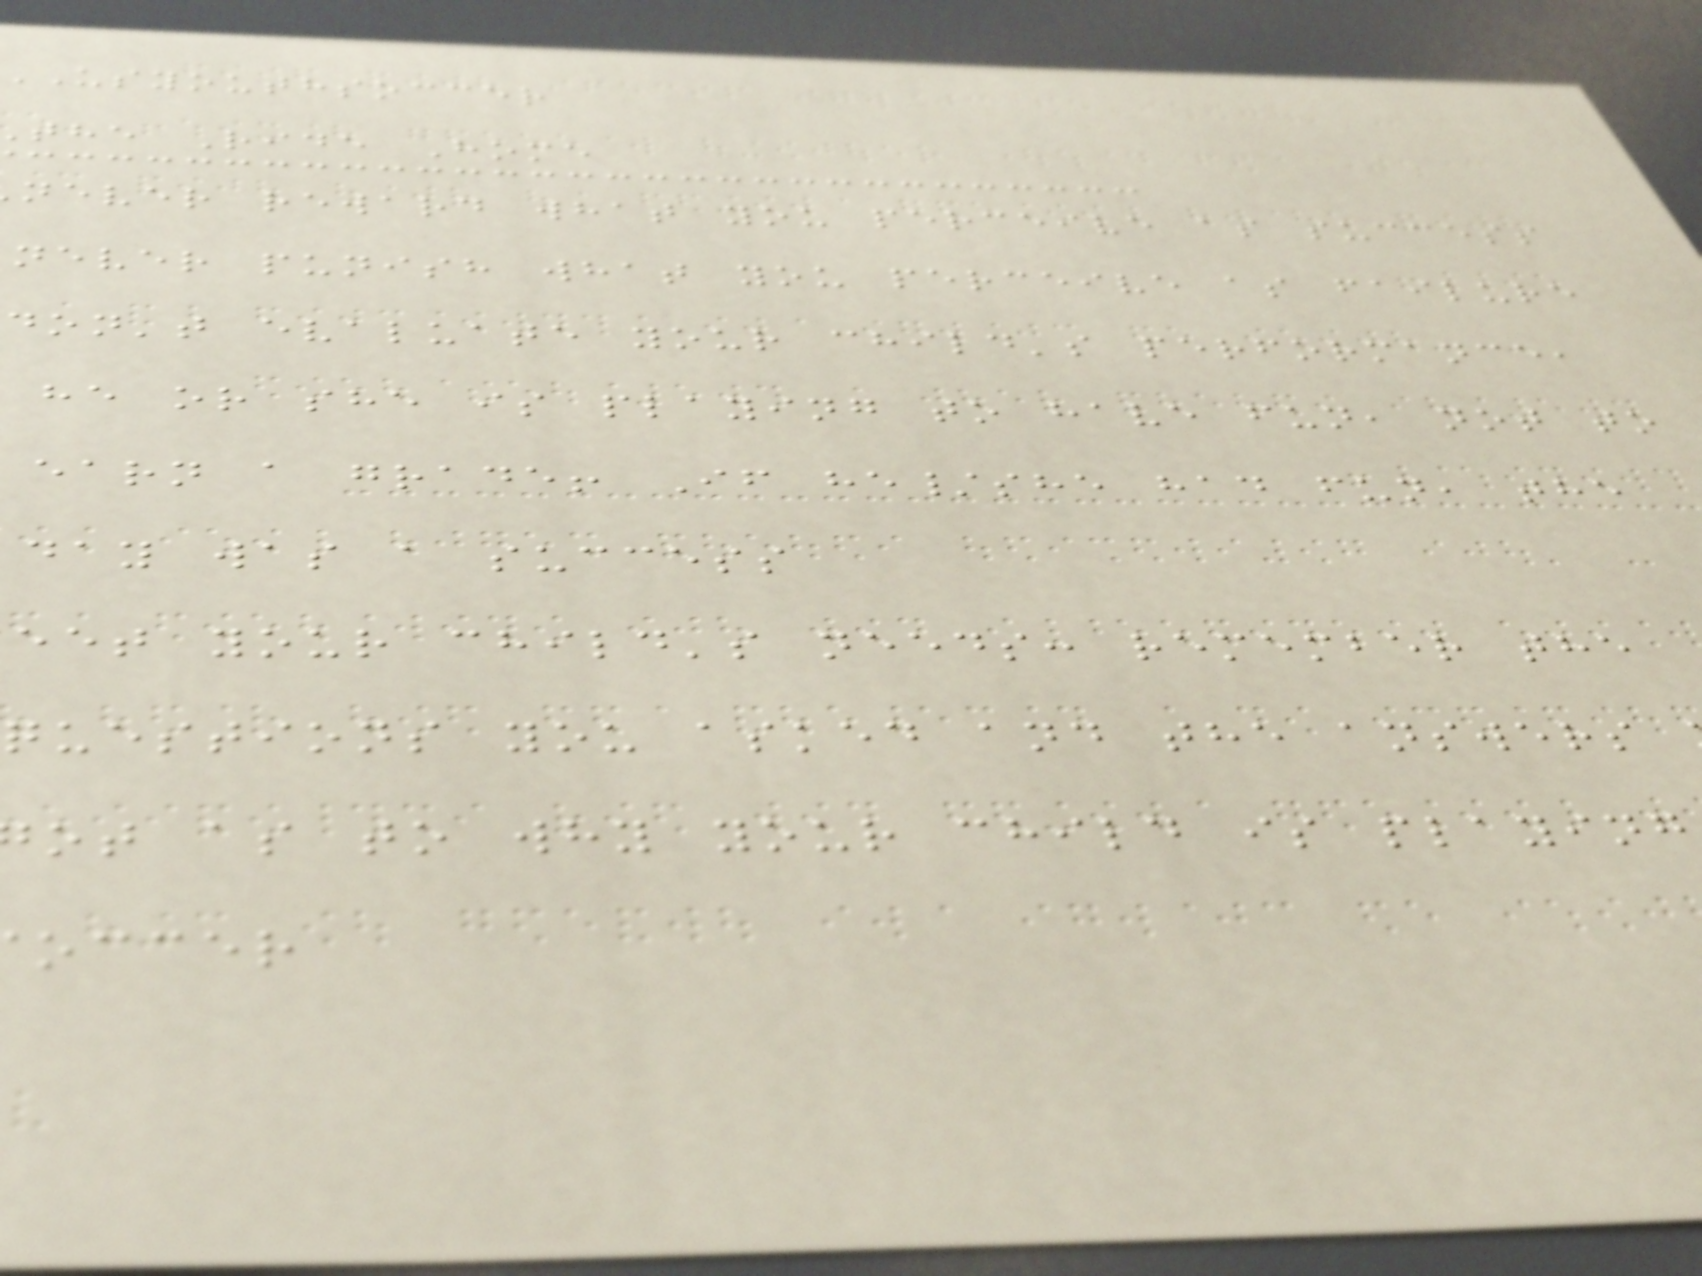usyouthsoccer
the Ride Home
never reward what you perceive as success
never punish what you perceive as failure
don't evaluate your child's performance,
he or she is playing to have fun, not to
earn a grade! If he/she had fun, the
day was a success
eet your child's needs: remember the
questions you asked and the answers
ot as to why your child is playing
occer
